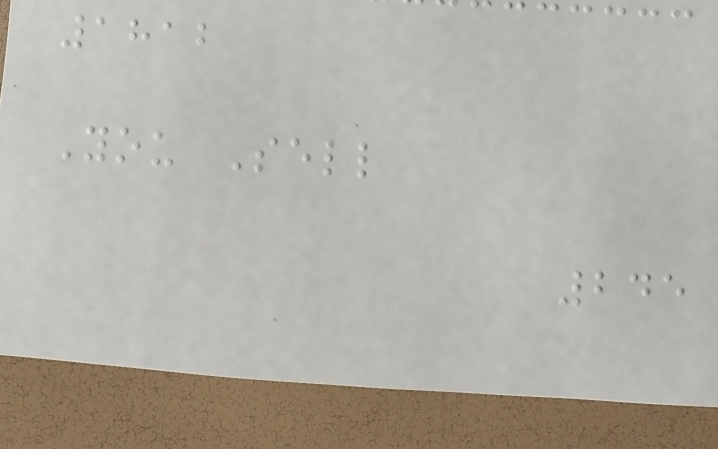1812
You Sell
245
